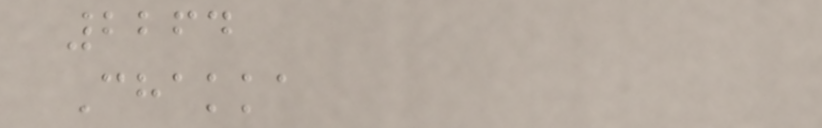2264
Chakka
